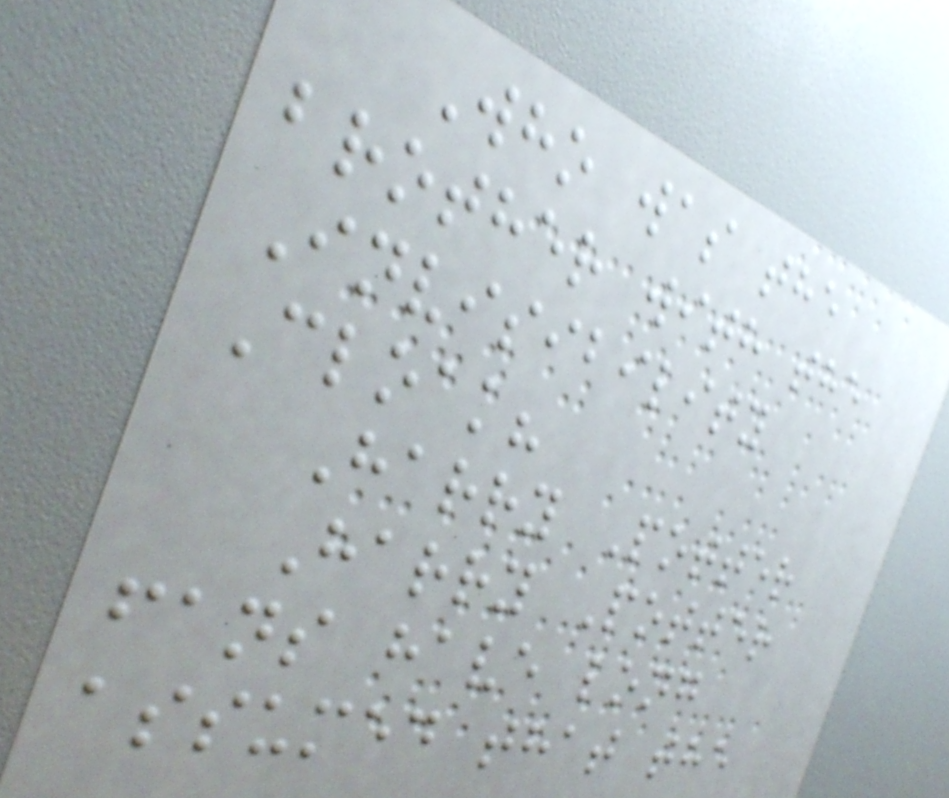Who was the
brother with the
Invisibility
Cloak?
Harry Potter
Harry Potter
fans have long
assumed that the
